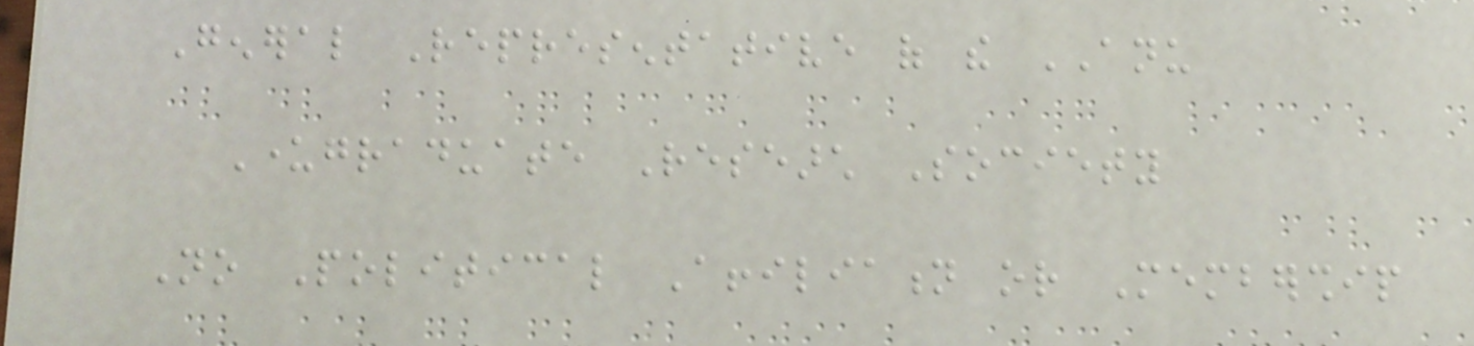General Representative of the ANU
Undergraduate Research Society
No Political Affiliation or Membership
